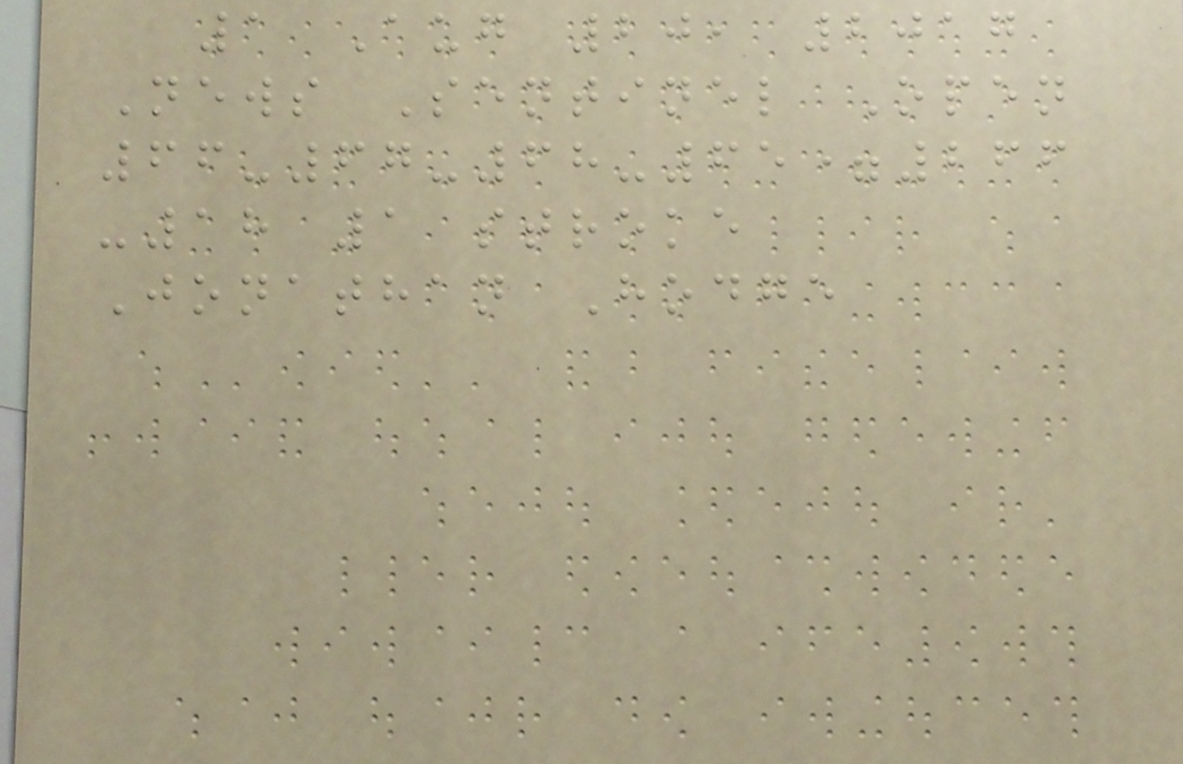1 Aug 20, 2017
News Sentinel Open
66-67-68-65=266
-18 1 stroke
Jonathan Hodge
